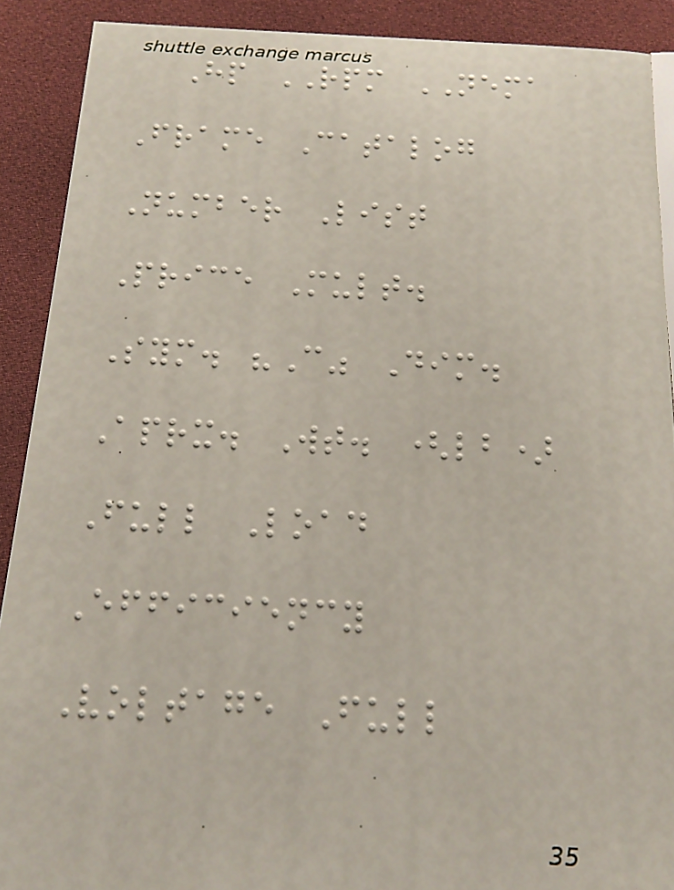Hp RPM NEMA
Frame Catalog
Number List
Price Mult.
Sym. "C" Dim.
Aprx. Wt. (lb)
Full Load
Efficiency
Voltage Full
